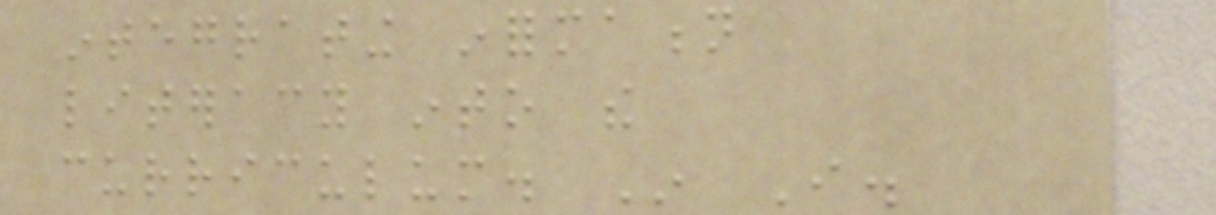integrating information
literacy into the
curriculum. In I.
